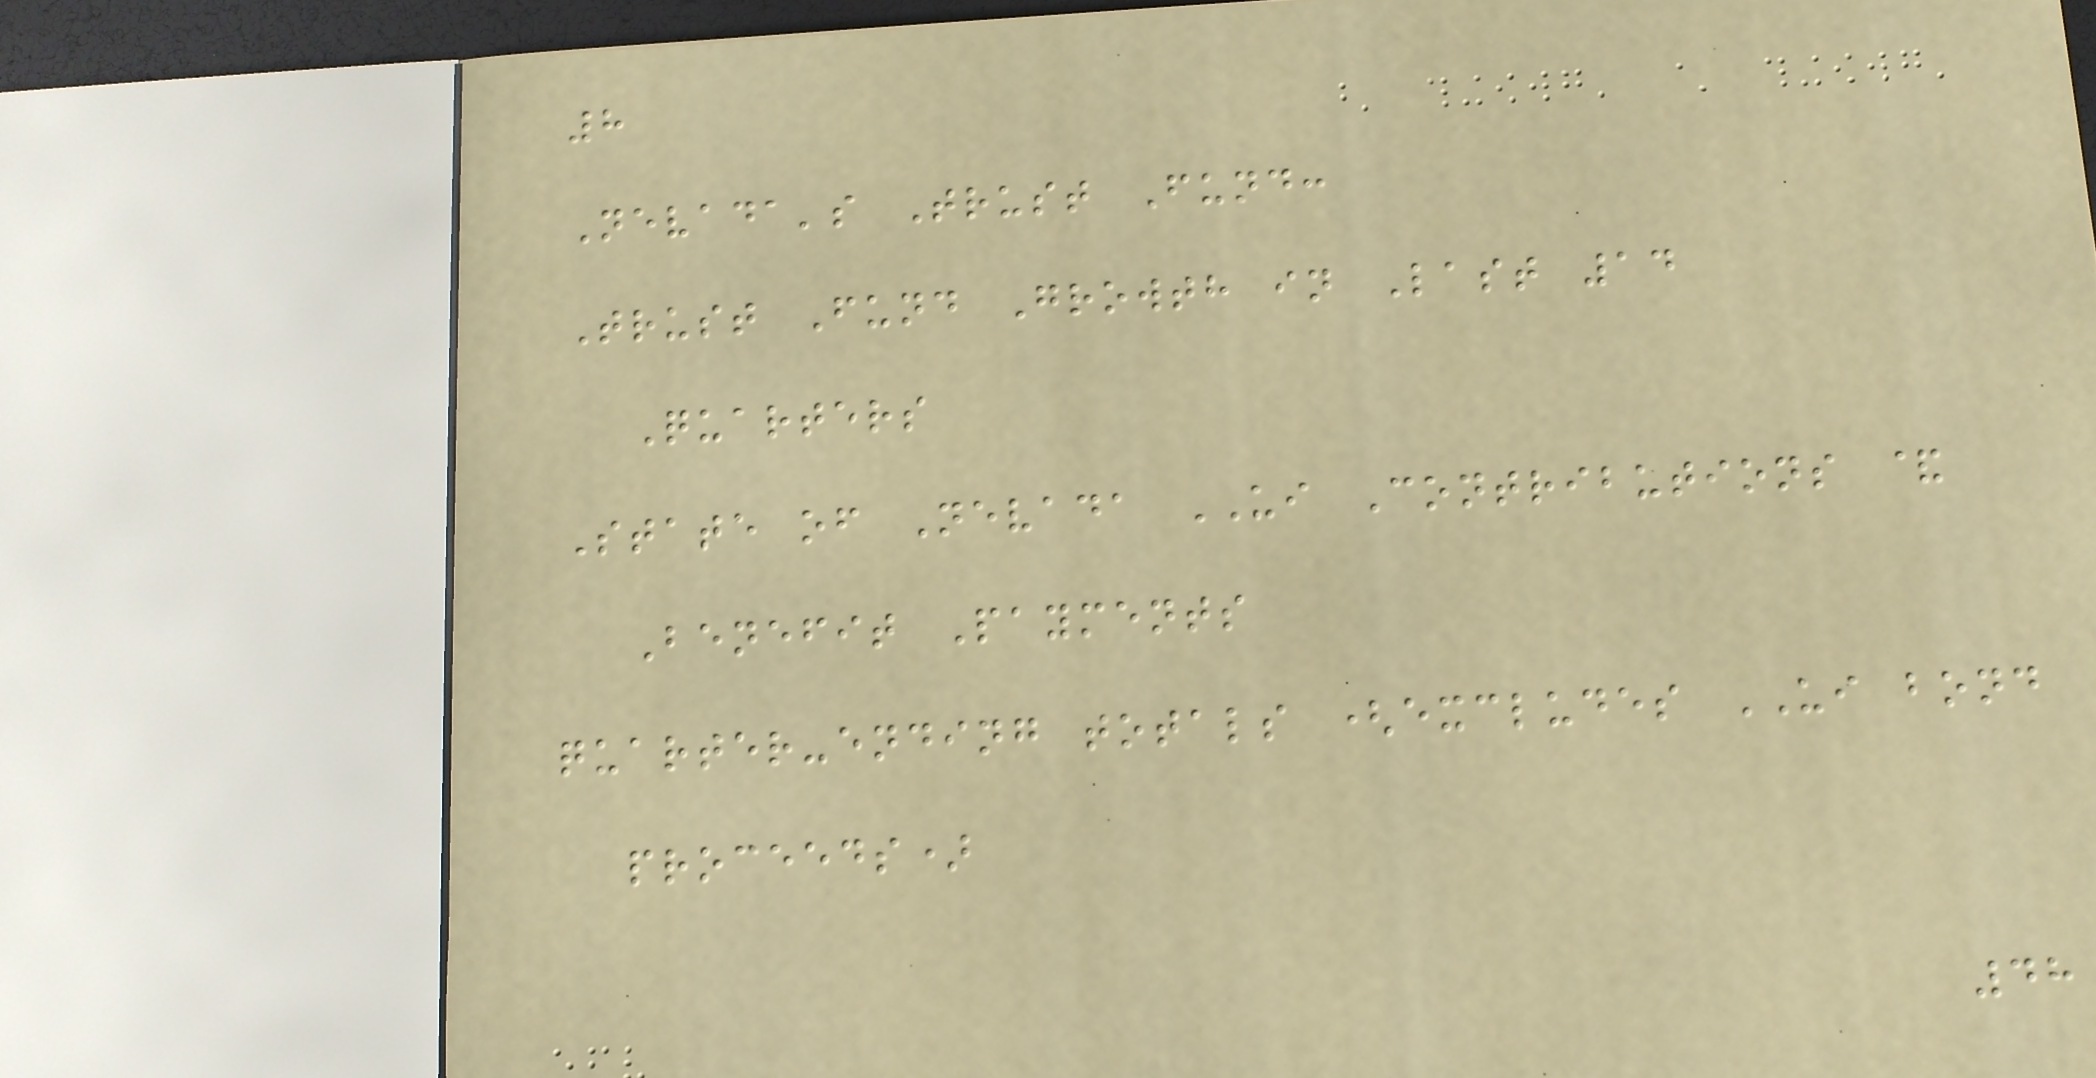8
Nevada's Trust Fund:
Trust Fund Growth in Last 14
Quarters
State of Nevada UI Contributions &
Benefit Payments
quarter-ending totals (excludes UI bond
proceeds)
48
